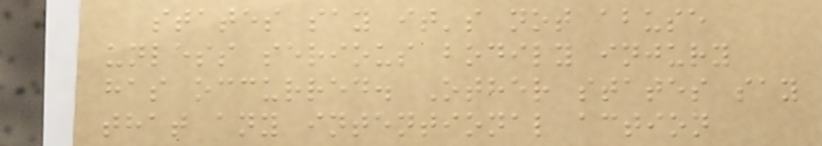states say it's not abuse
unless serious bodily injury
has occurred. Other states say
that any intentional action
